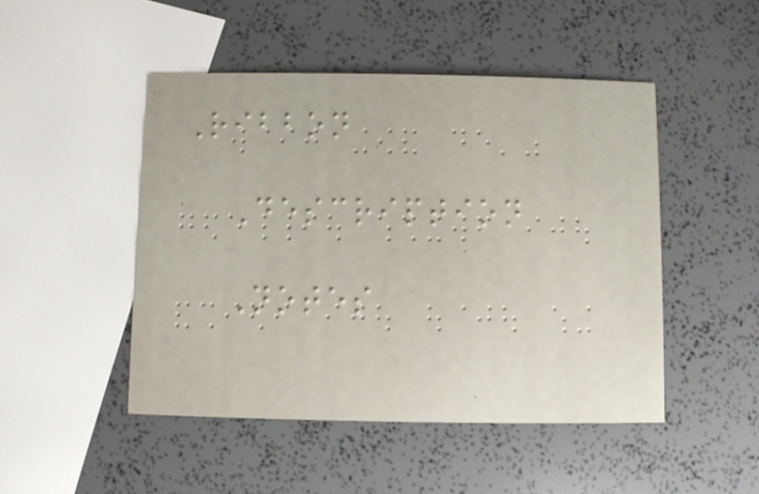Ribbon
Description
Notes
